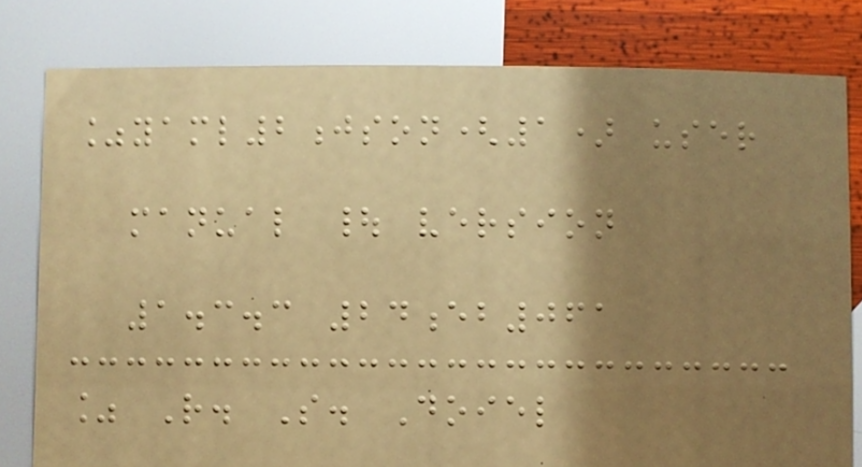%yaml2json(1) user
manual | version
1.3.3 24eb061
% R. S. Doiel
